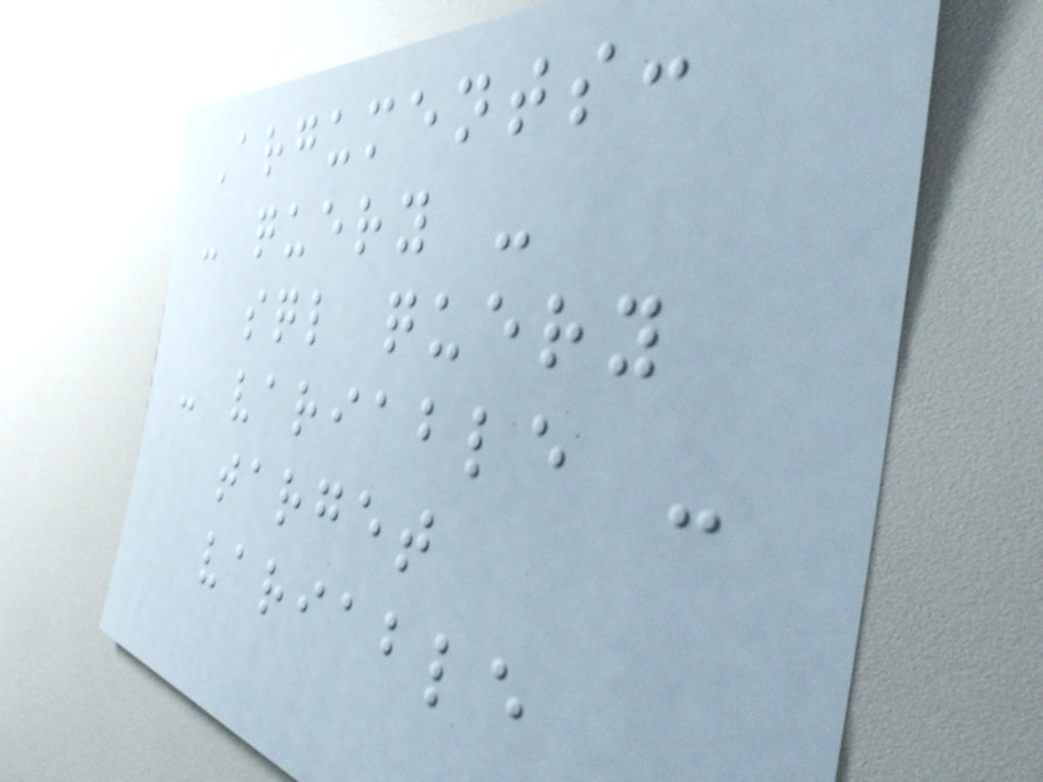Arguments:
- query -
sql query
- variable -
target
variable
